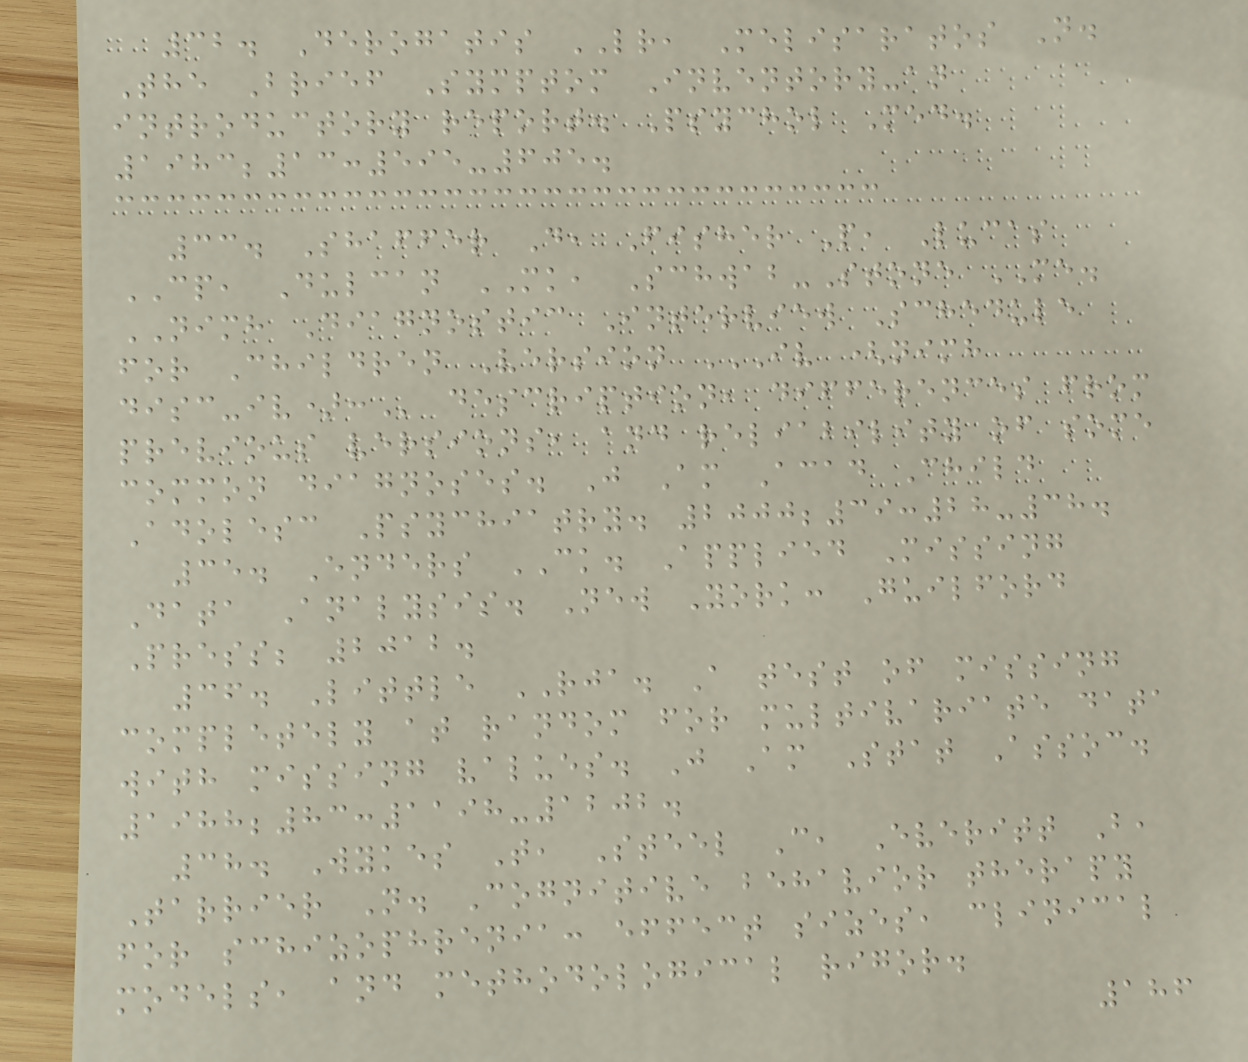32. Derogatis LR, Melisaratos N.
The Brief Symptom Inventory-an
introductory report. Psychol Med.
1983;13:595-605.
33. Shaffer D, Fisher P, Lucas
CP, Dulcan MK, Schwab-Stone ME.
NIMH Diagnostic Interview Schedule
for Children Version IV (NIMH
DISC-IV): description, differences from
previous versions, and reliability of some
common diagnoses. J Am Acad Child
Adolesc Psychiatry. 2000;39:28-38.
35. Enders CK. Applied Missing
Data Analysis. New York: Guilford
Press; 2012.
36. Little RJA. A test of missing
completely at random for multivariate data
with missing values. J Am Stat Assoc.
1988;83:1198-1202.
38. Wykes T, Steel C, Everitt B,
Tarrier N. Cognitive behavior therapy
for schizophrenia: effect sizes, clinical
models, and methodological rigor.
186
